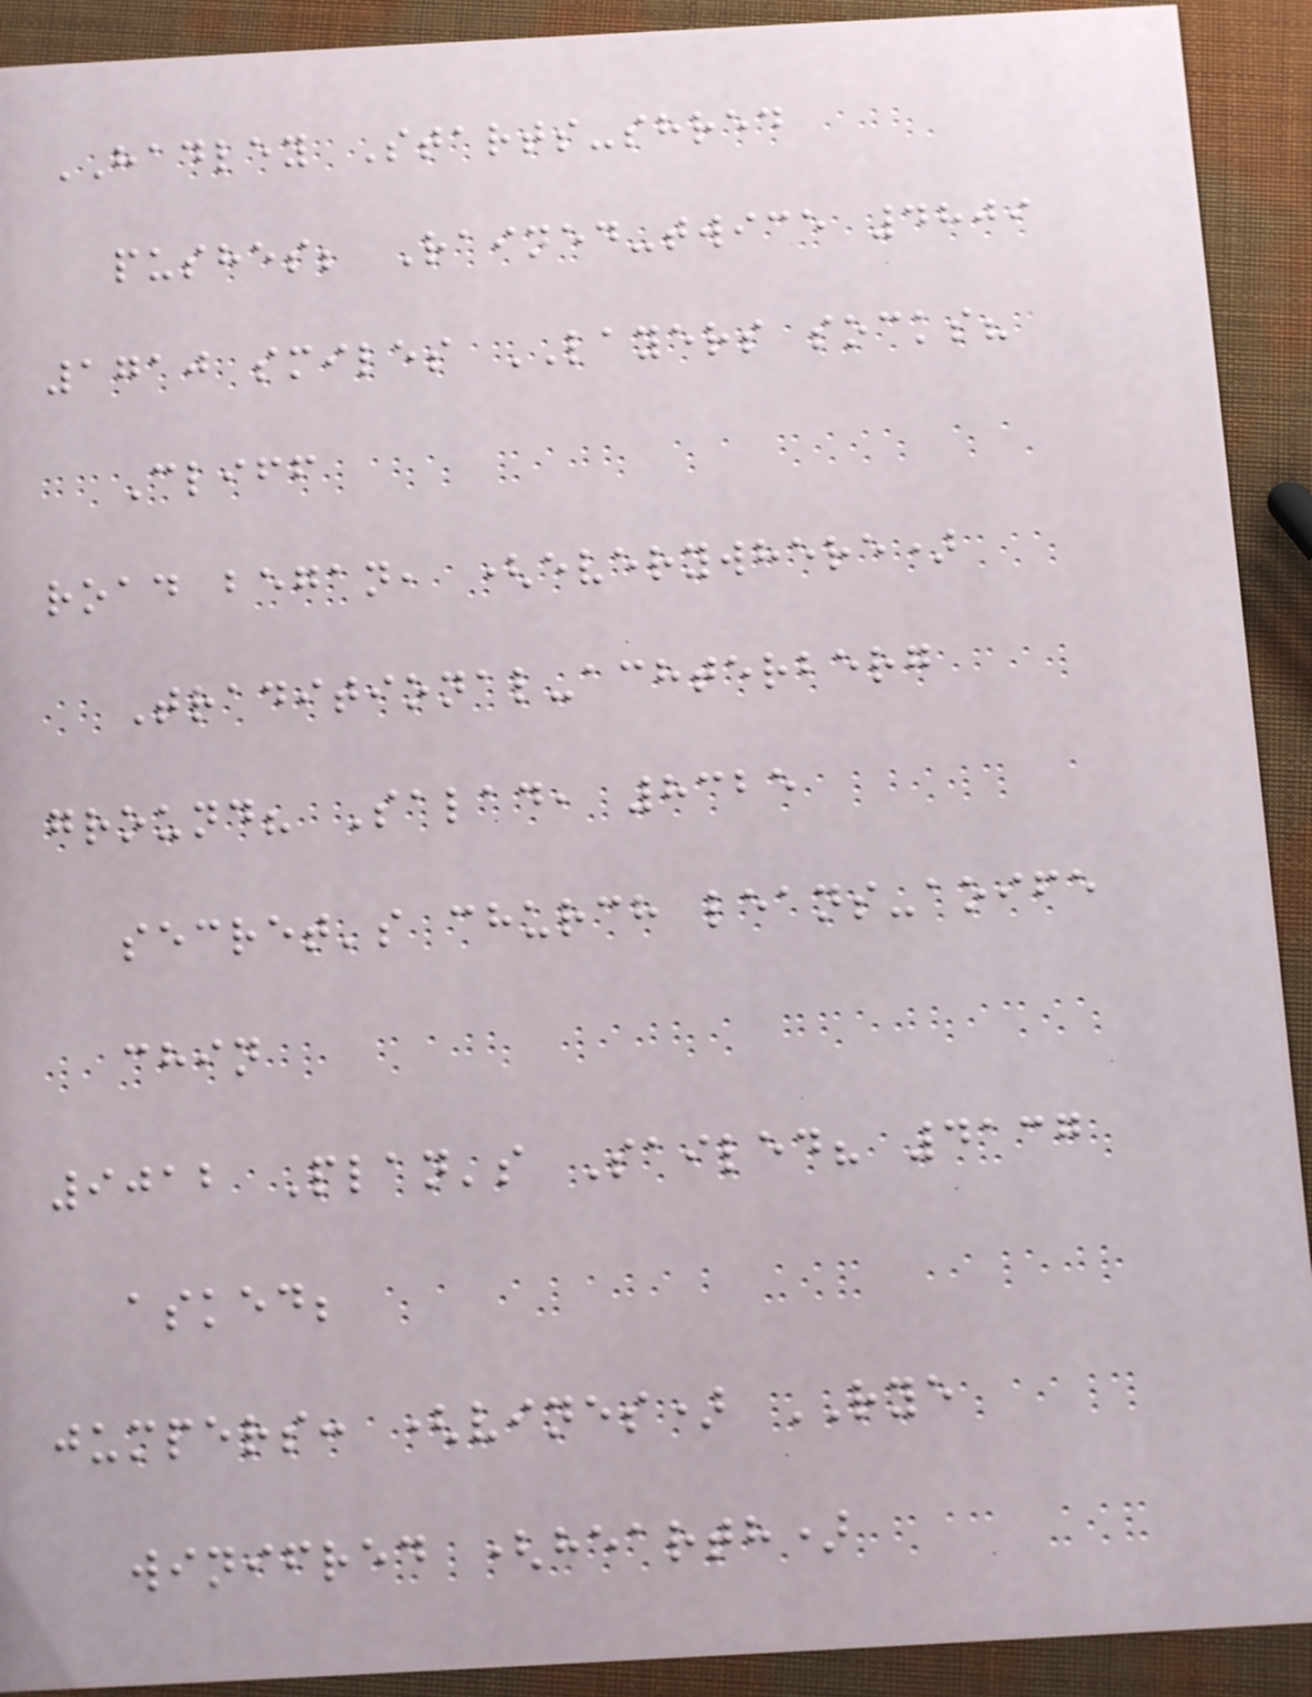HADLEY Starts-shred
pushes; Rained-twice 4809
1710 smiles LAYERS socks?
Cliff
road began, (everywhere)
Traditional-achterberg
ground? Salad, 8325
secret's church leans-aoife
chin
9012 Plan's Sailed? 4137
asked;
jumpers: (vines) RYE
winifred (hearth)
